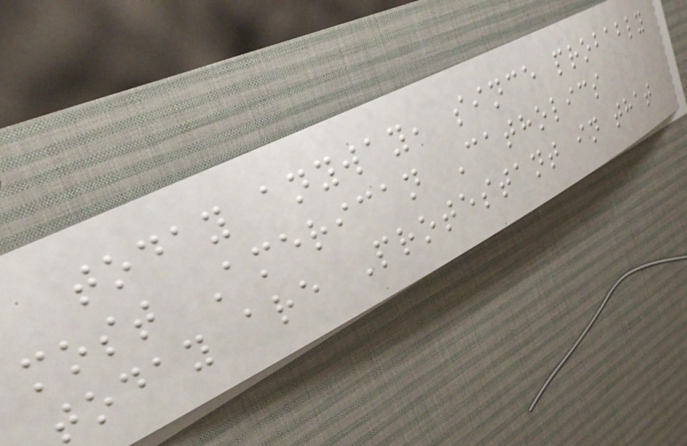today anyway, since probably
most American Catholics
today are Protestant in that
